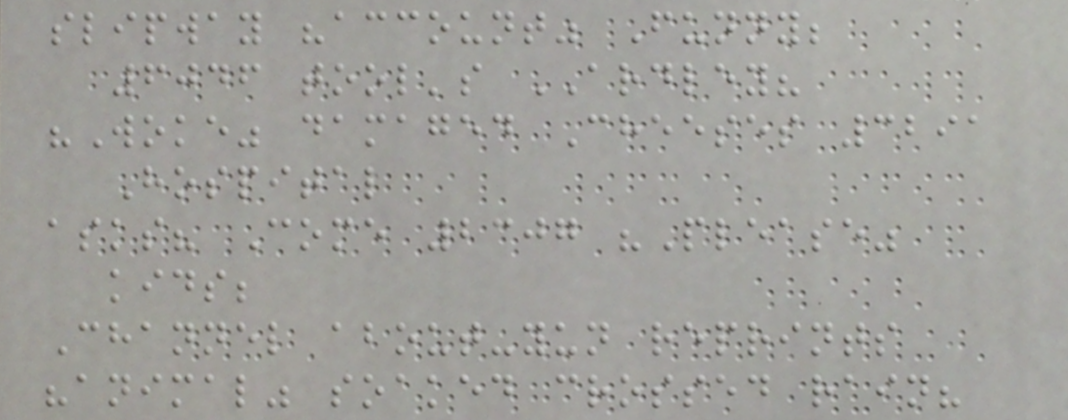slipway "account" Funny;
6046 tool's ARDLEY?
"Woke" damaged Cheeses 3291
Hospital
asks? Come 2307 "Please"
kids;
Channel about-yun reprints
"animal" soaked crossed rain?
